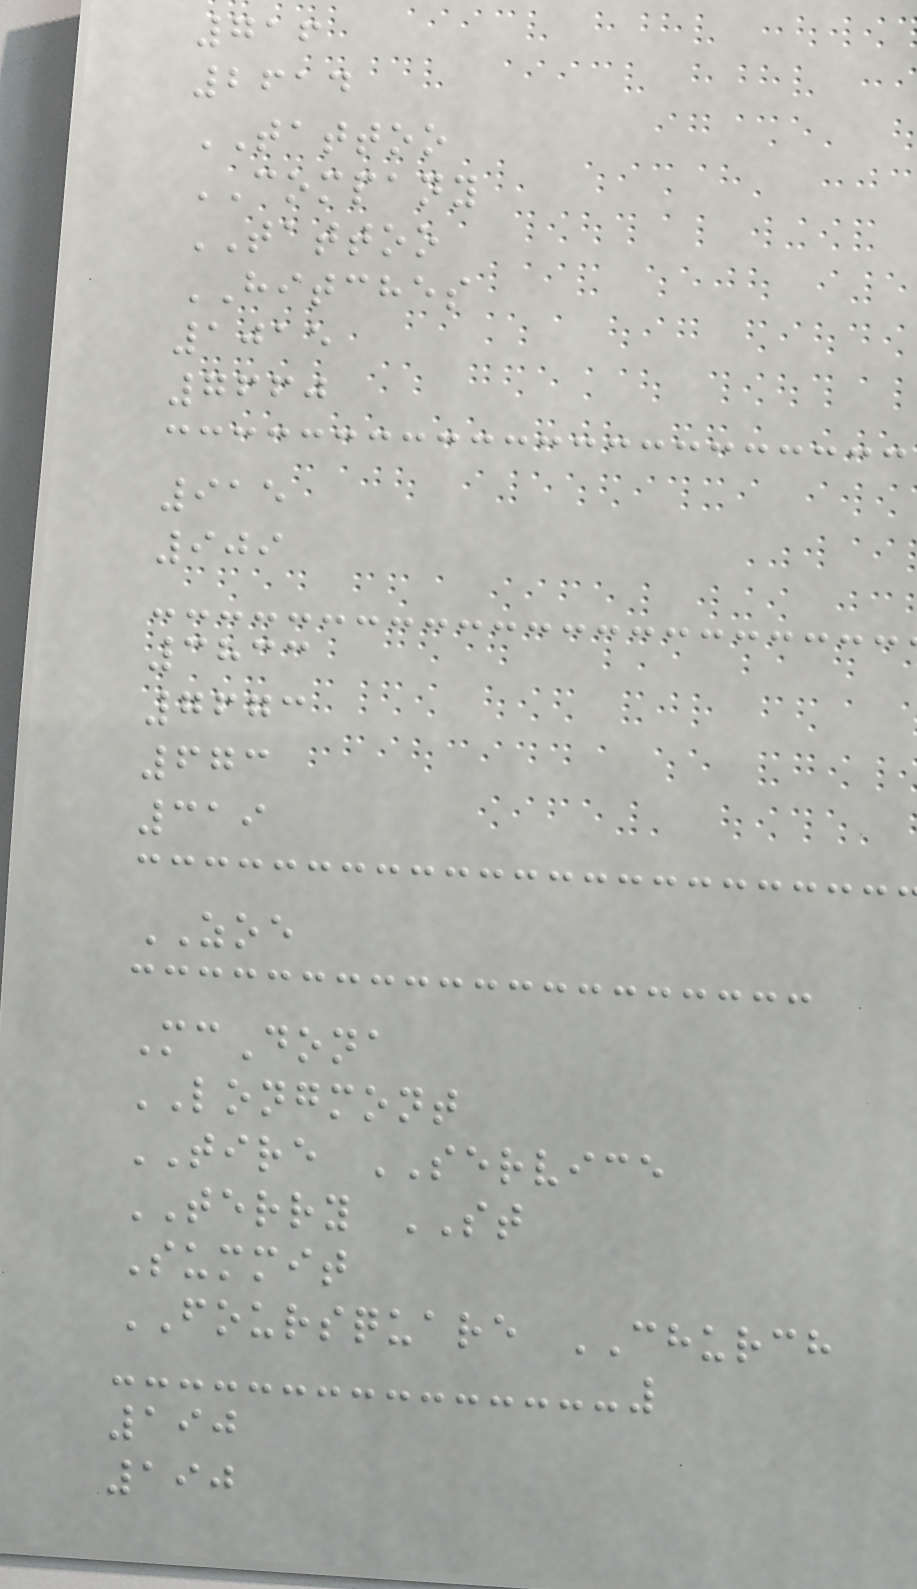716
2614
TATTOO
COMPANY
TATTOO
HITCHES
1015
7660
915
909
3833
7673
673
319
ZOE
McDona
LONGMONT
TIRE SERVICE
TERRY ST
Summit
FOURSQUARE CHURCH
190
190
